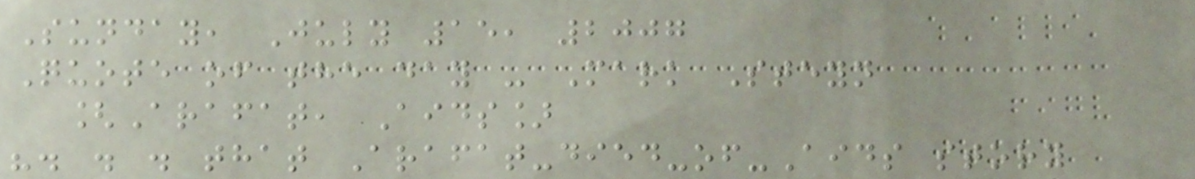Sunday, July 15, 2007
Quote of the day - Mark Steyn
[Arafat, Aids]
". . . that Arafat-died-of-Aids story
